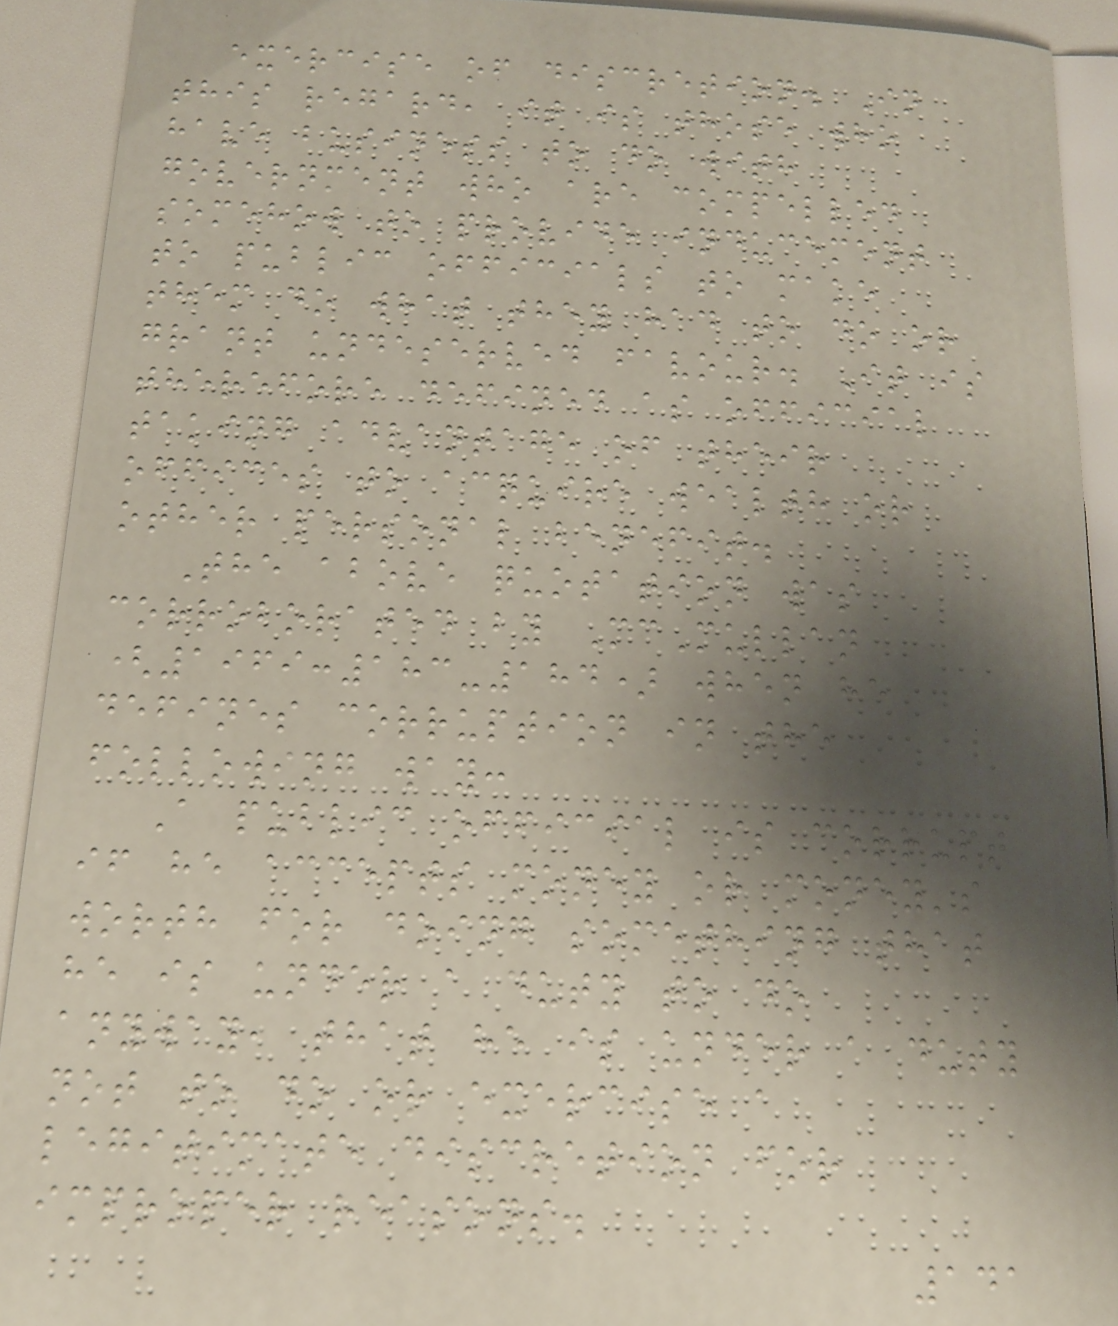exercise of discretion. In
this regard, it is those who
have business to do with
government who are compelled
somehow to provide inducement
to public officials to make
them do what they had to do or
grant undeserved favour. It is
therefore defined as official
taking advantage of their
offices to acquire wealth or
other personal benefit.
The above quotation was
corroborated by McMullan
(1969:183-184) when he
defines corruption in the
following way:
A public official is corrupt
if he accepts money or money's
worth for doing something that
he is under a duty to do
anyway, that he is under a duty
not to do or exercise a
legitimate discretion for
improper reasons.
141
